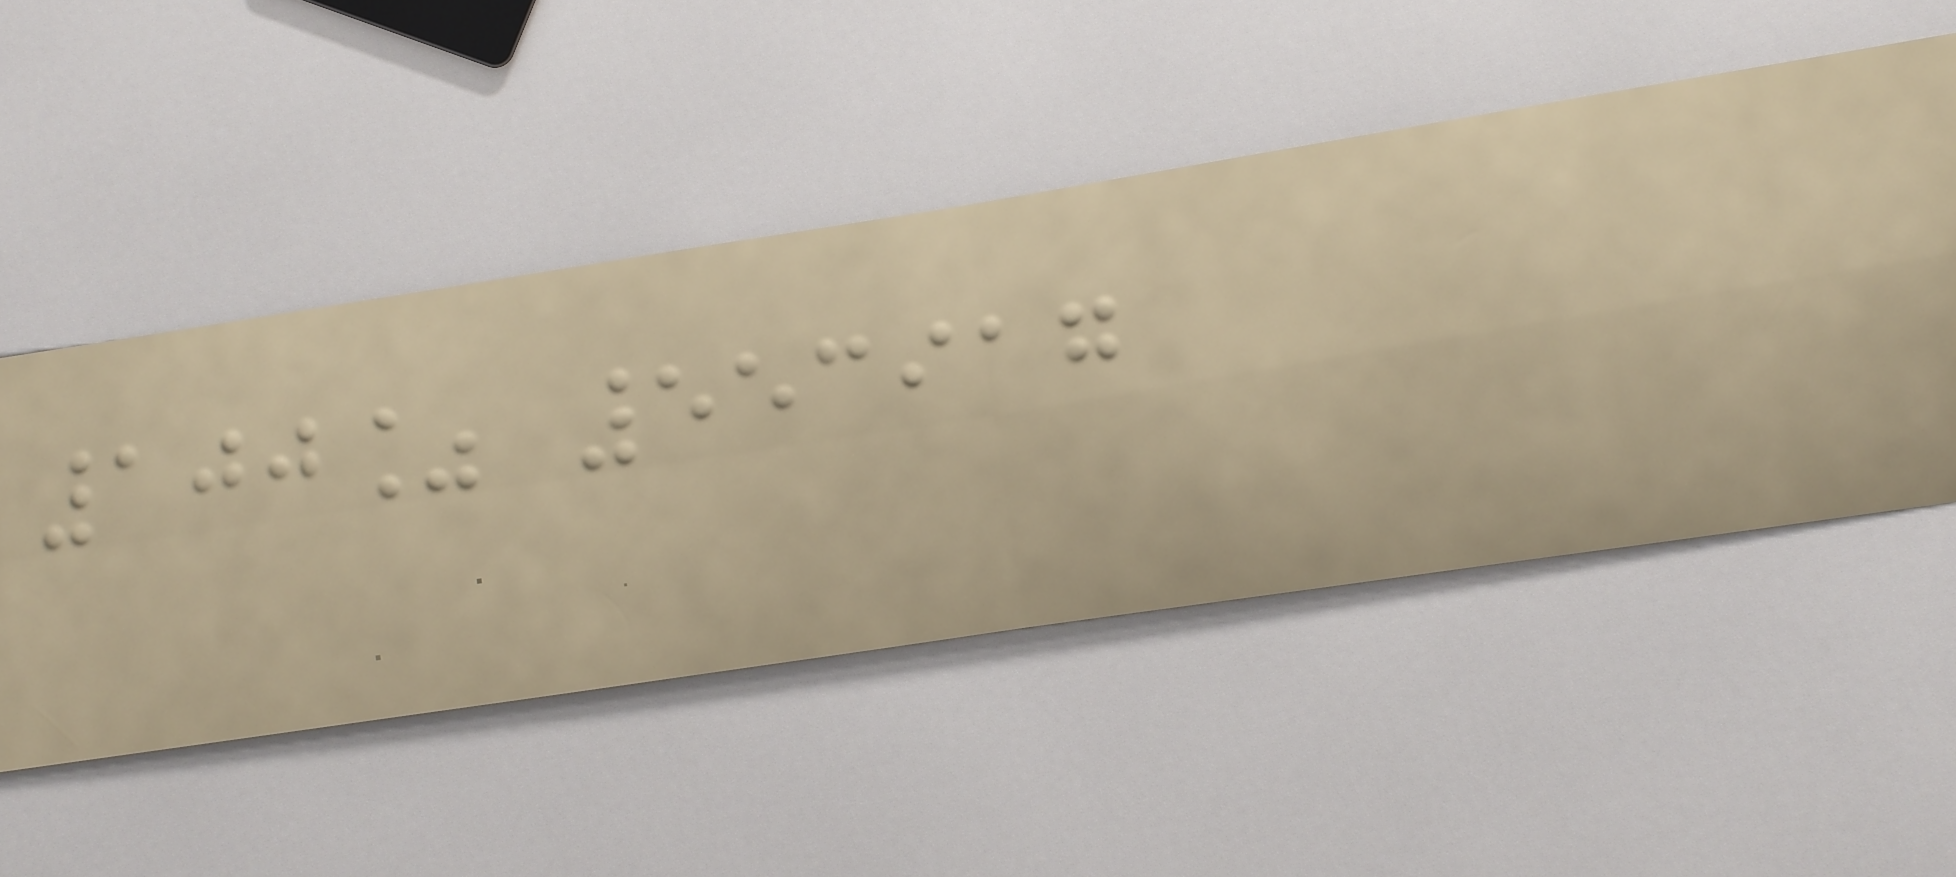100% 553917
